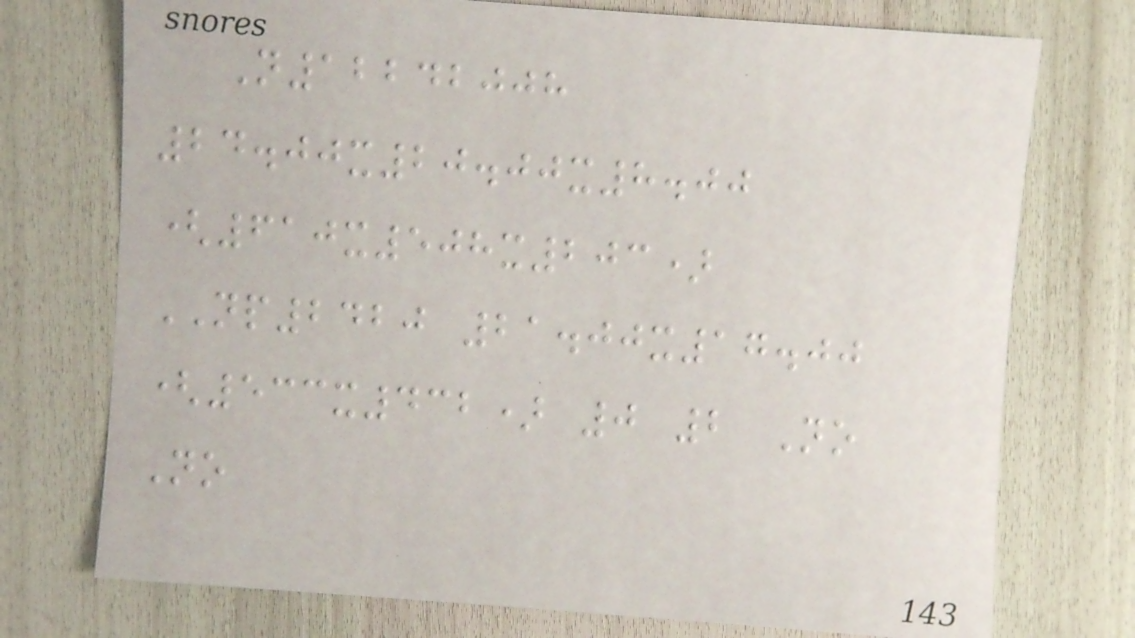N12242008
24.00x20.00x8.00
(610x508x203)
NP2420 21.00x17.00
(533x432) 0 2 No
No
